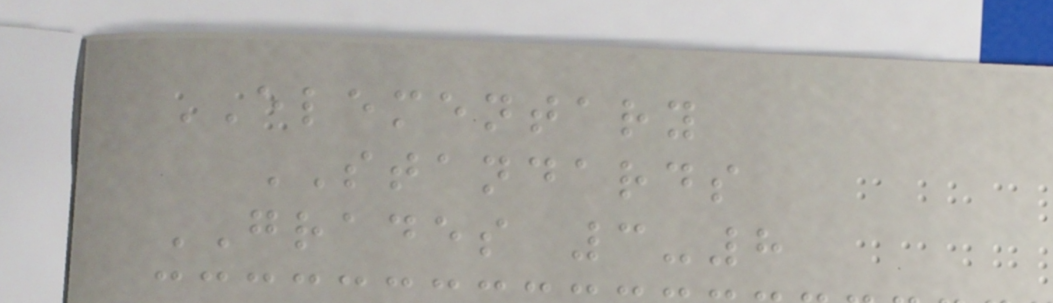ELEMENTARY
STANDARDS
GRADES 3-8
